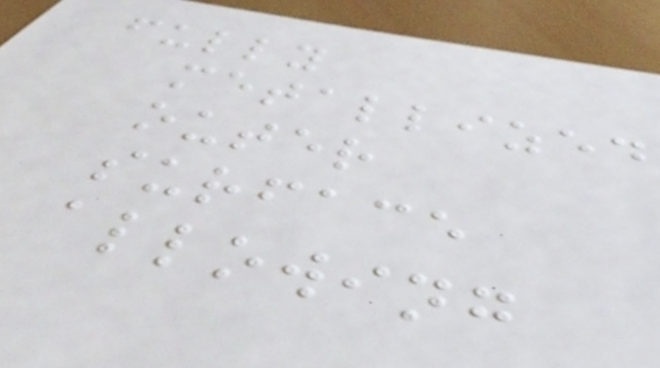fully
metallized
outer
surface
allowing
